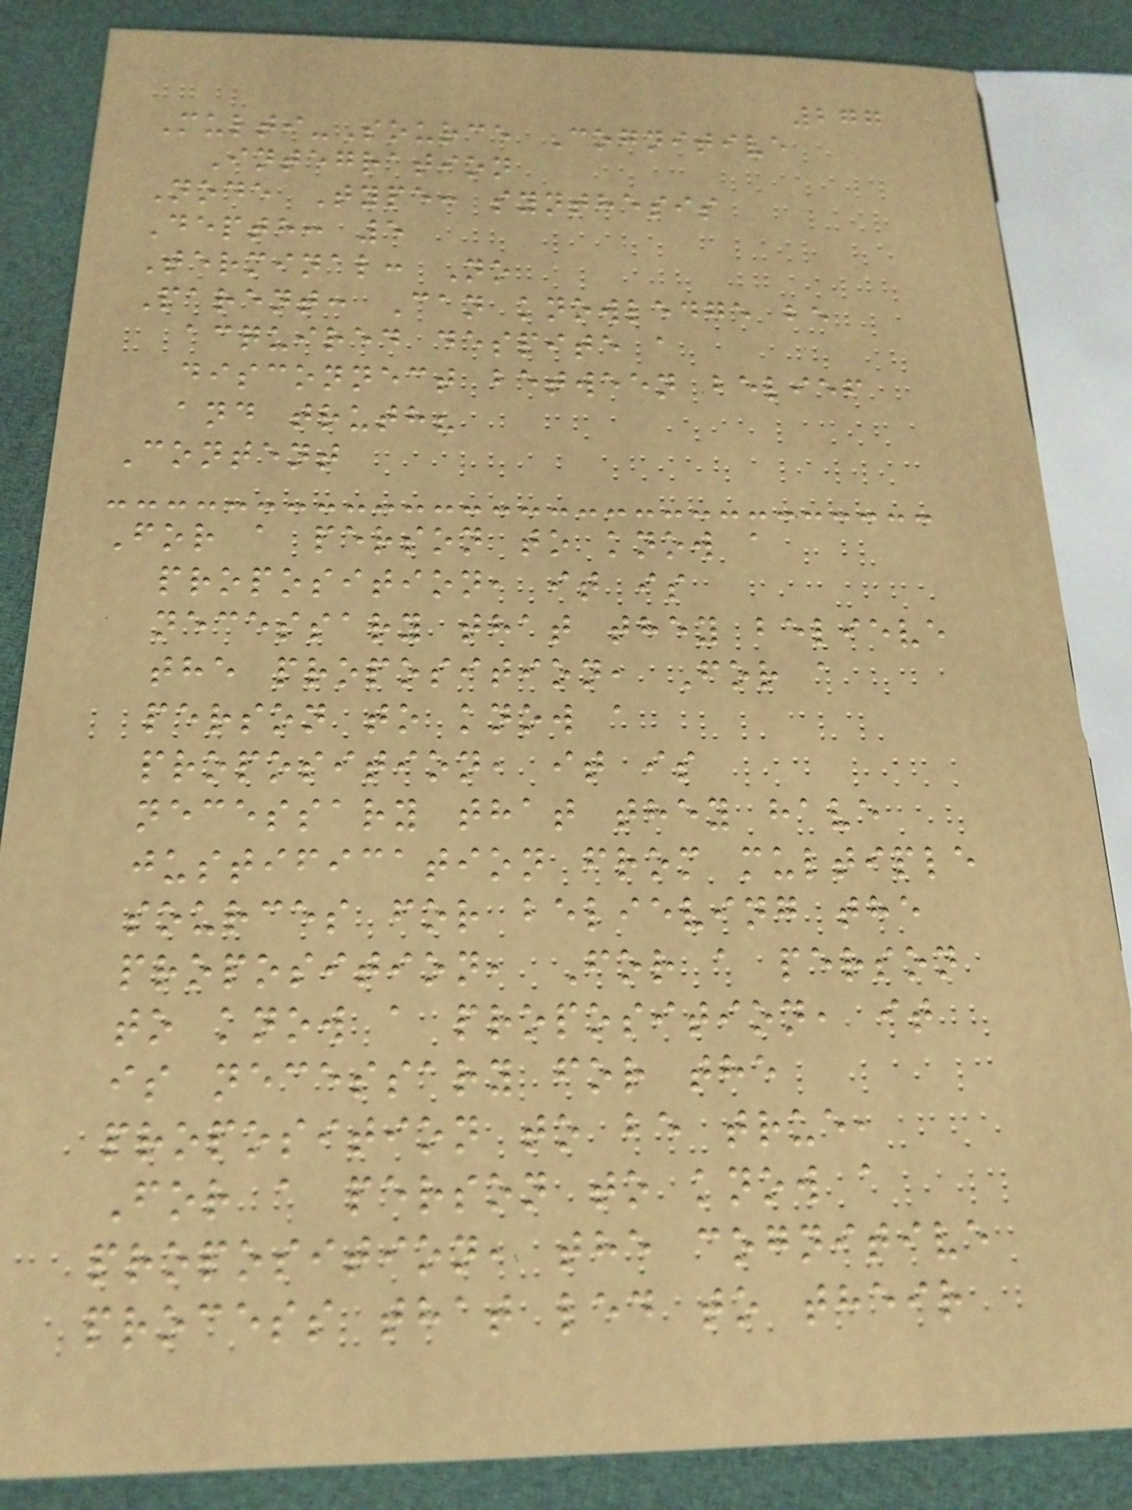277
Multi-Source Cognitive
Integration
Node Type: synthesis
Depth: 5
Terminal: No
Parent: Can knowledge be
acquired despite a
disconnect between belief
and truth?
Content
For a person to know a
proposition, it is
necessary that they believe
the proposition, For a
person to know a
proposition, it is
necessary that they have
justification from multiple
sources for believing the
proposition, For a person
to know a proposition, it
is necessary for the
proposition to be true,
For a person to know a
proposition, the cognitive
process that led to their
